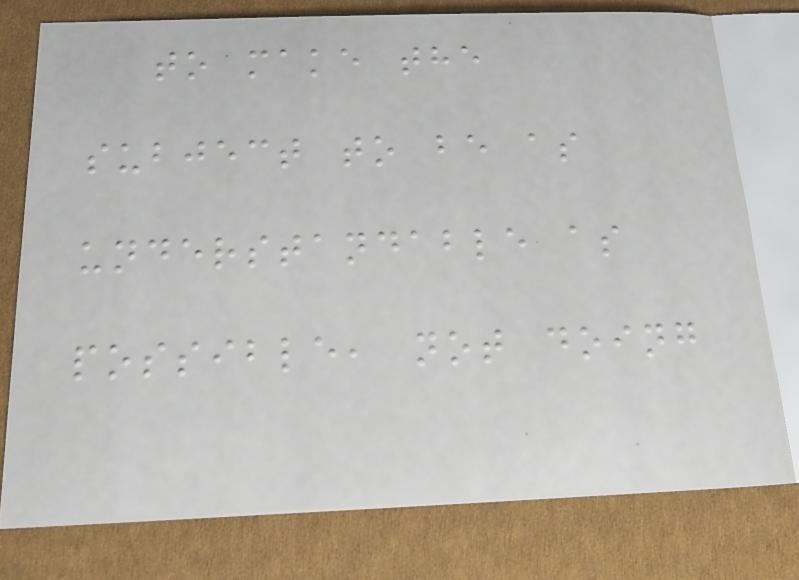to make the
subject to be as
understandable as
possible, not doing
